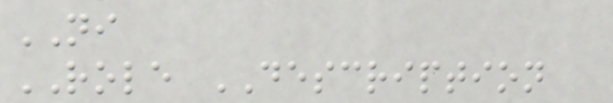NI
ROLE DESCRIPTION
